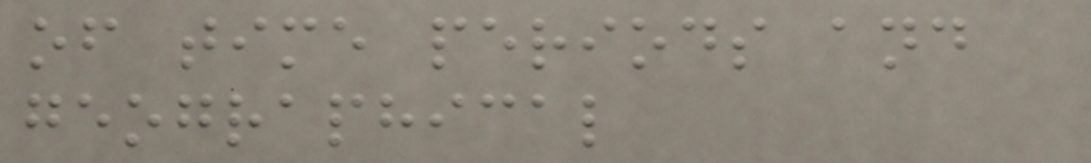of time periods and
geographical
